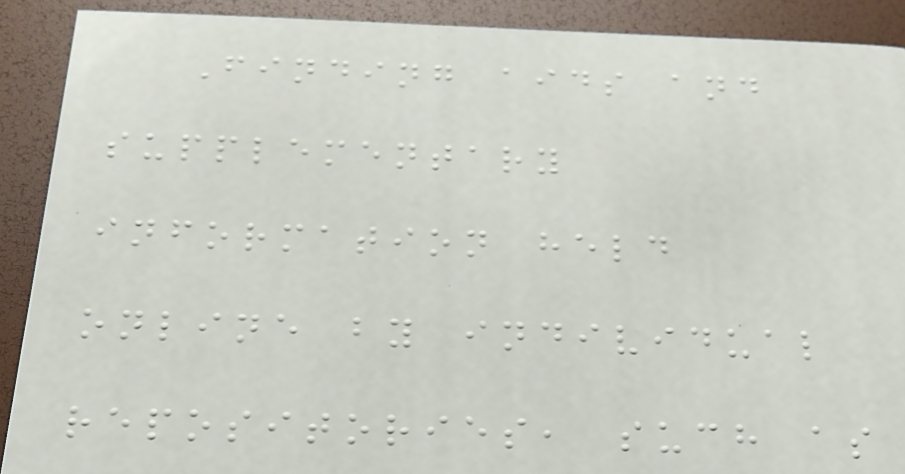Finding aids and
supplementary
information held
online by individual
repositories, such as
